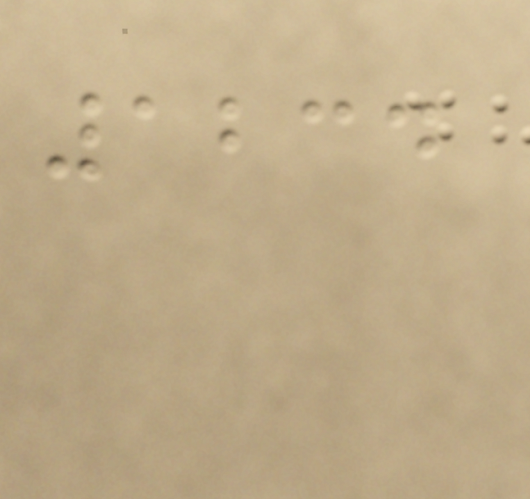1234
